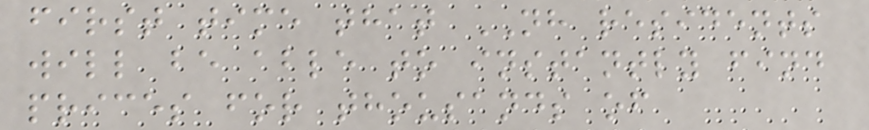first time that NH residents
will be able to instantly find
prices for thousands of
